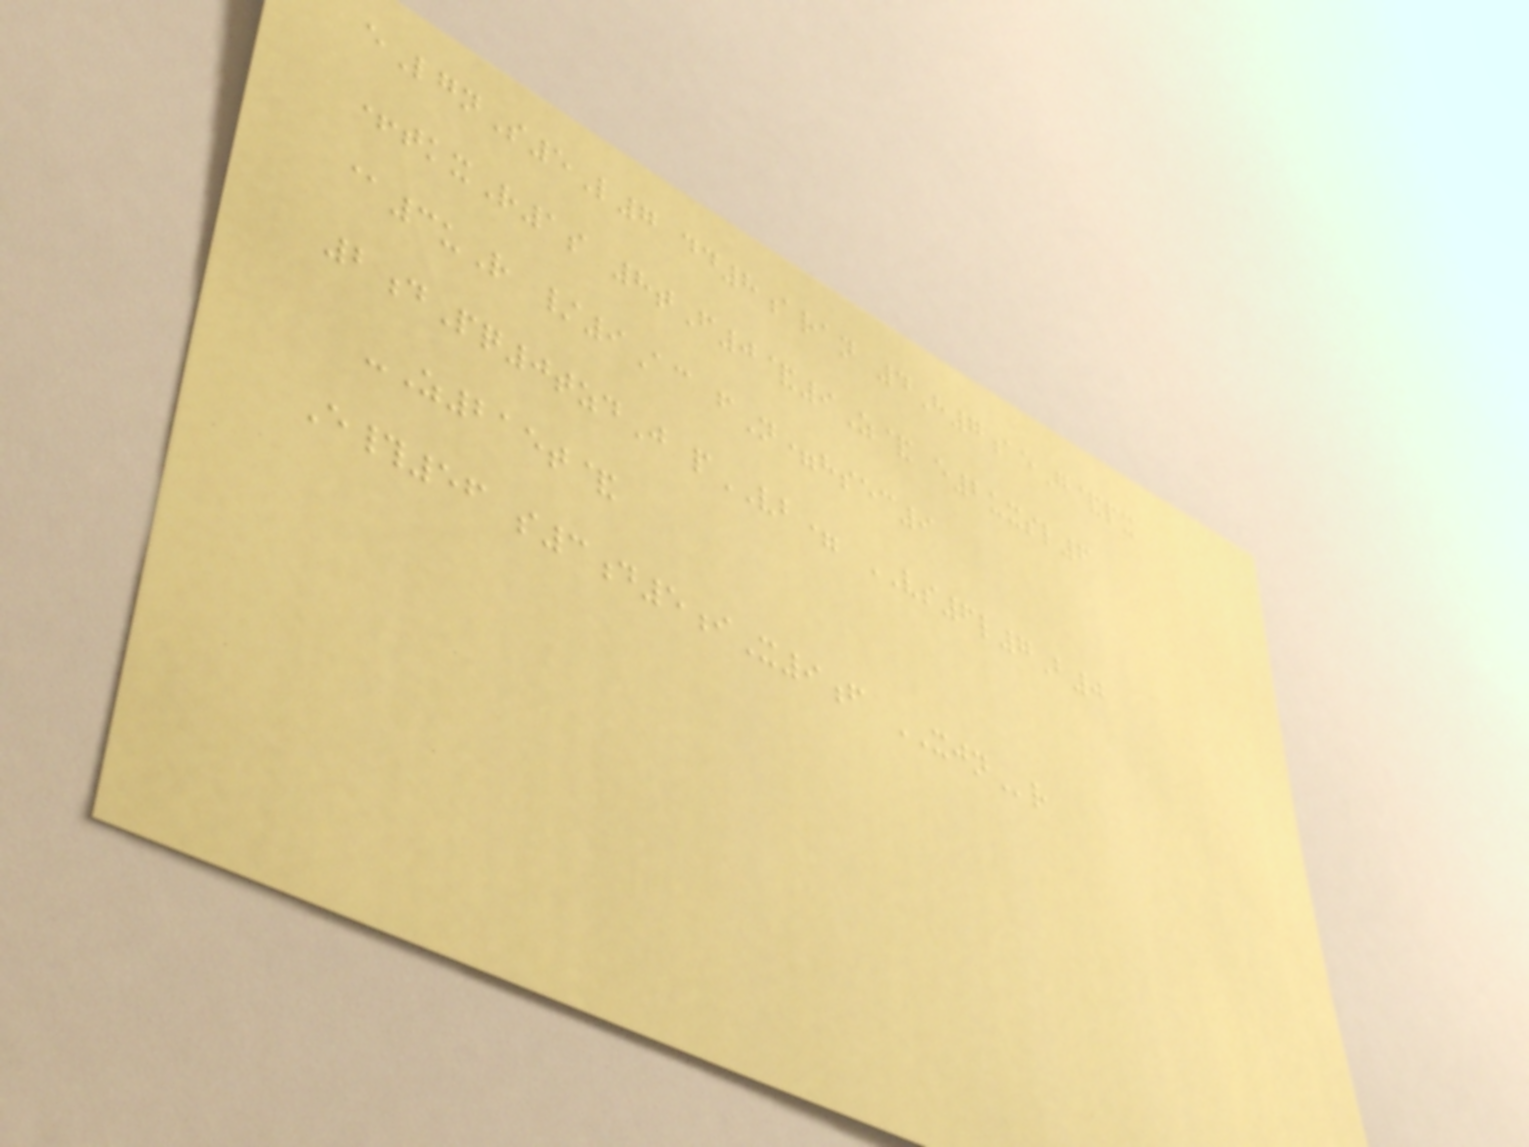eLgnS5L7 dd8aran 4H7aeG&px
+tkxR1s 8tF0&9Z& e2uxsl6
@3uR /9Ac fN=hsec9
2dPq0tzdJ pVB= VS6l7B0
-Z215t&
E#56 s3d5iX9f XJNr
